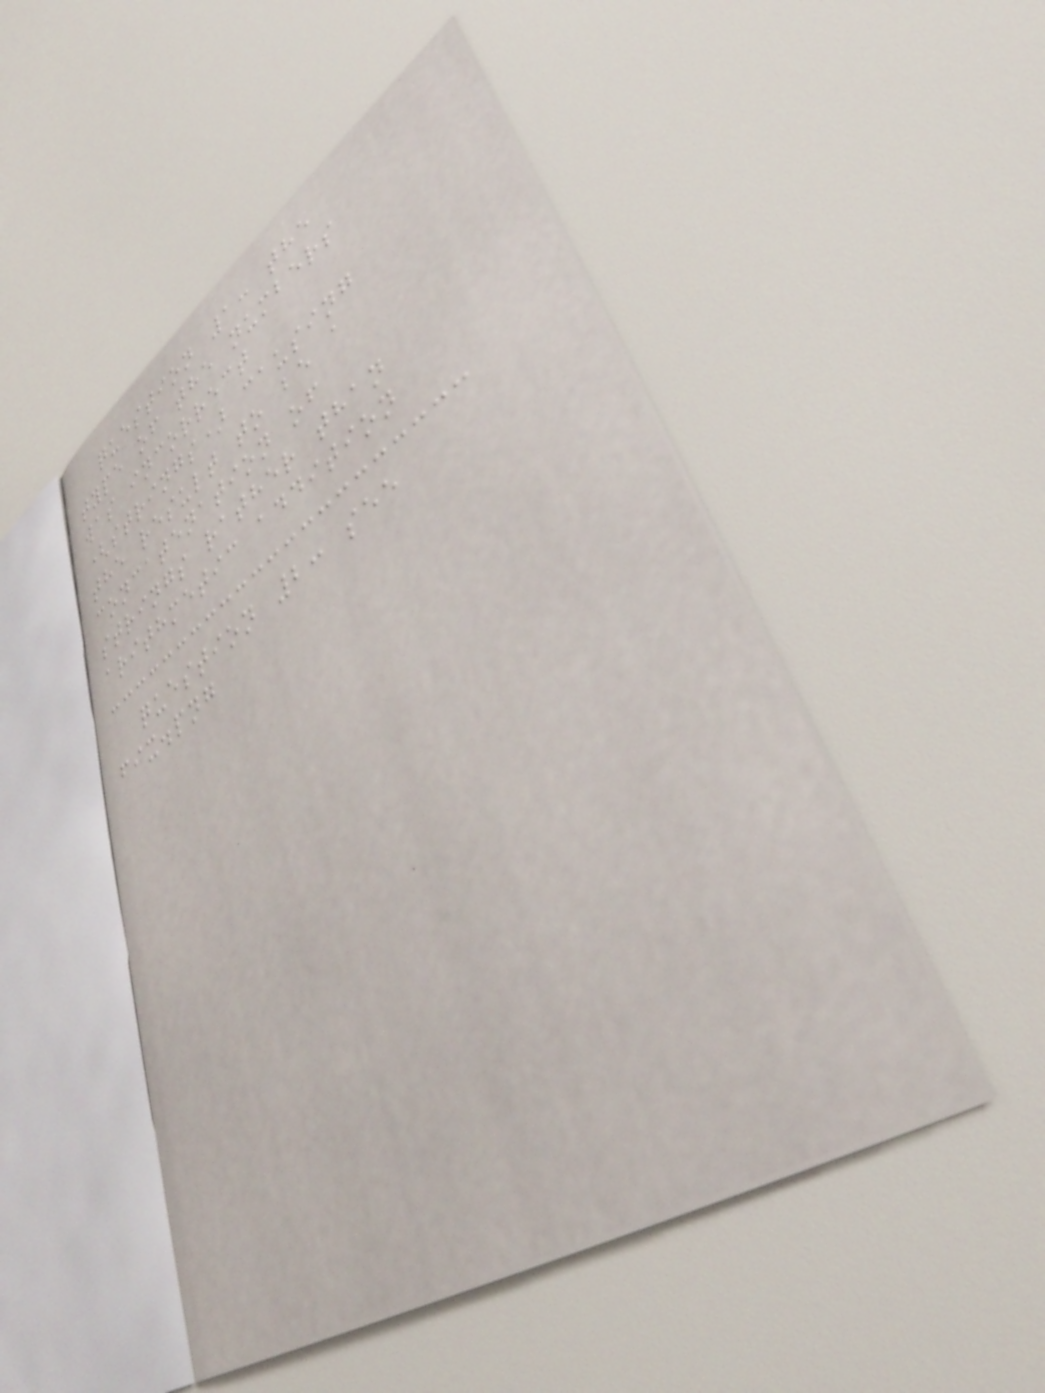question 1: the
type of the numbers
was incorrect
(strings) causing
the result to be a
concatenation of
strings rather than
arithmetic addition
question 2: see
fix.png
